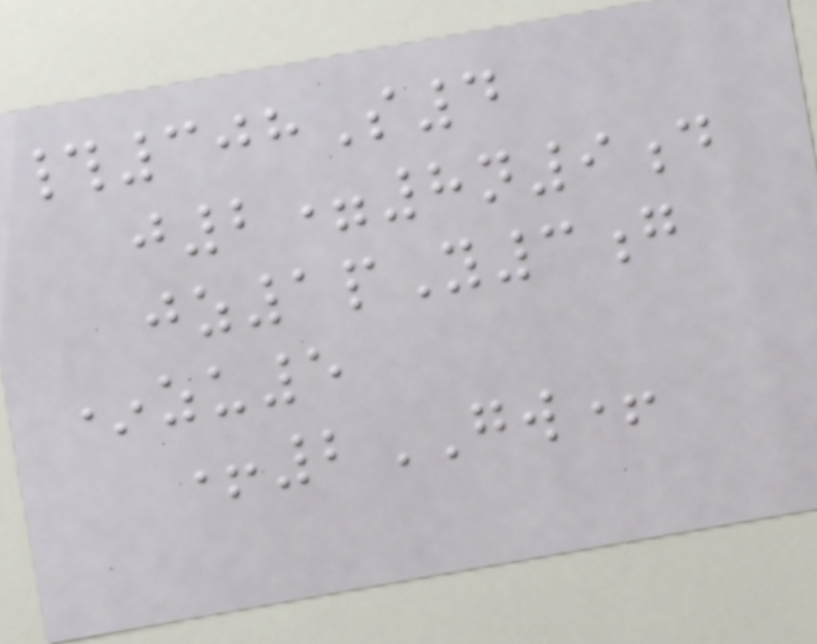#308S4
j2=8n9d
jz1pY3g
*zu5
+2GW+
